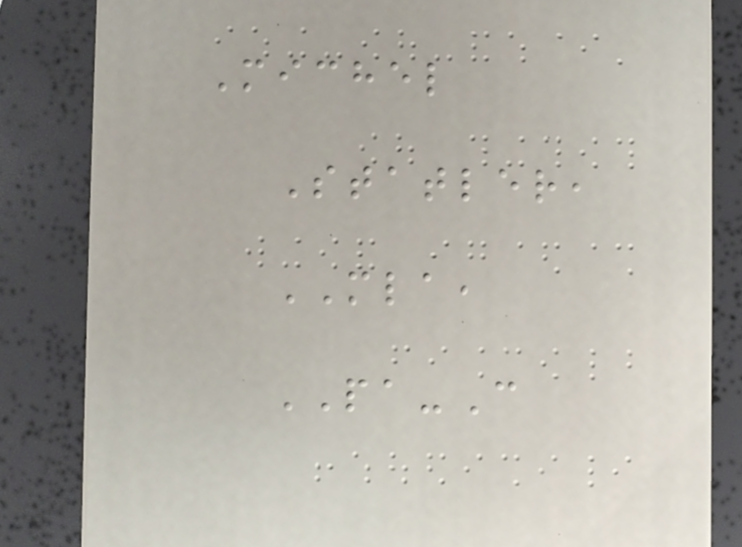Michel
Statler,
MLA,
PA-C
